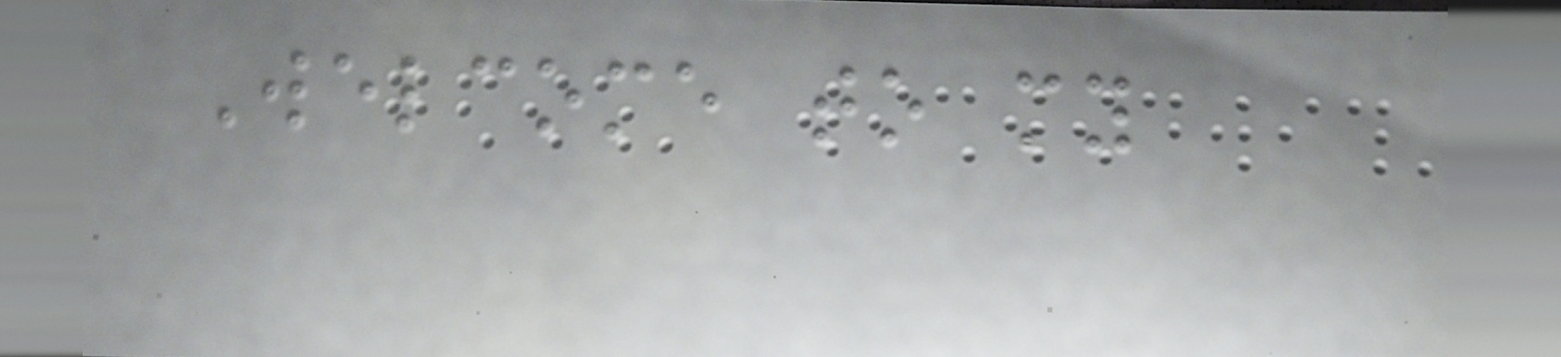Welcome to my
